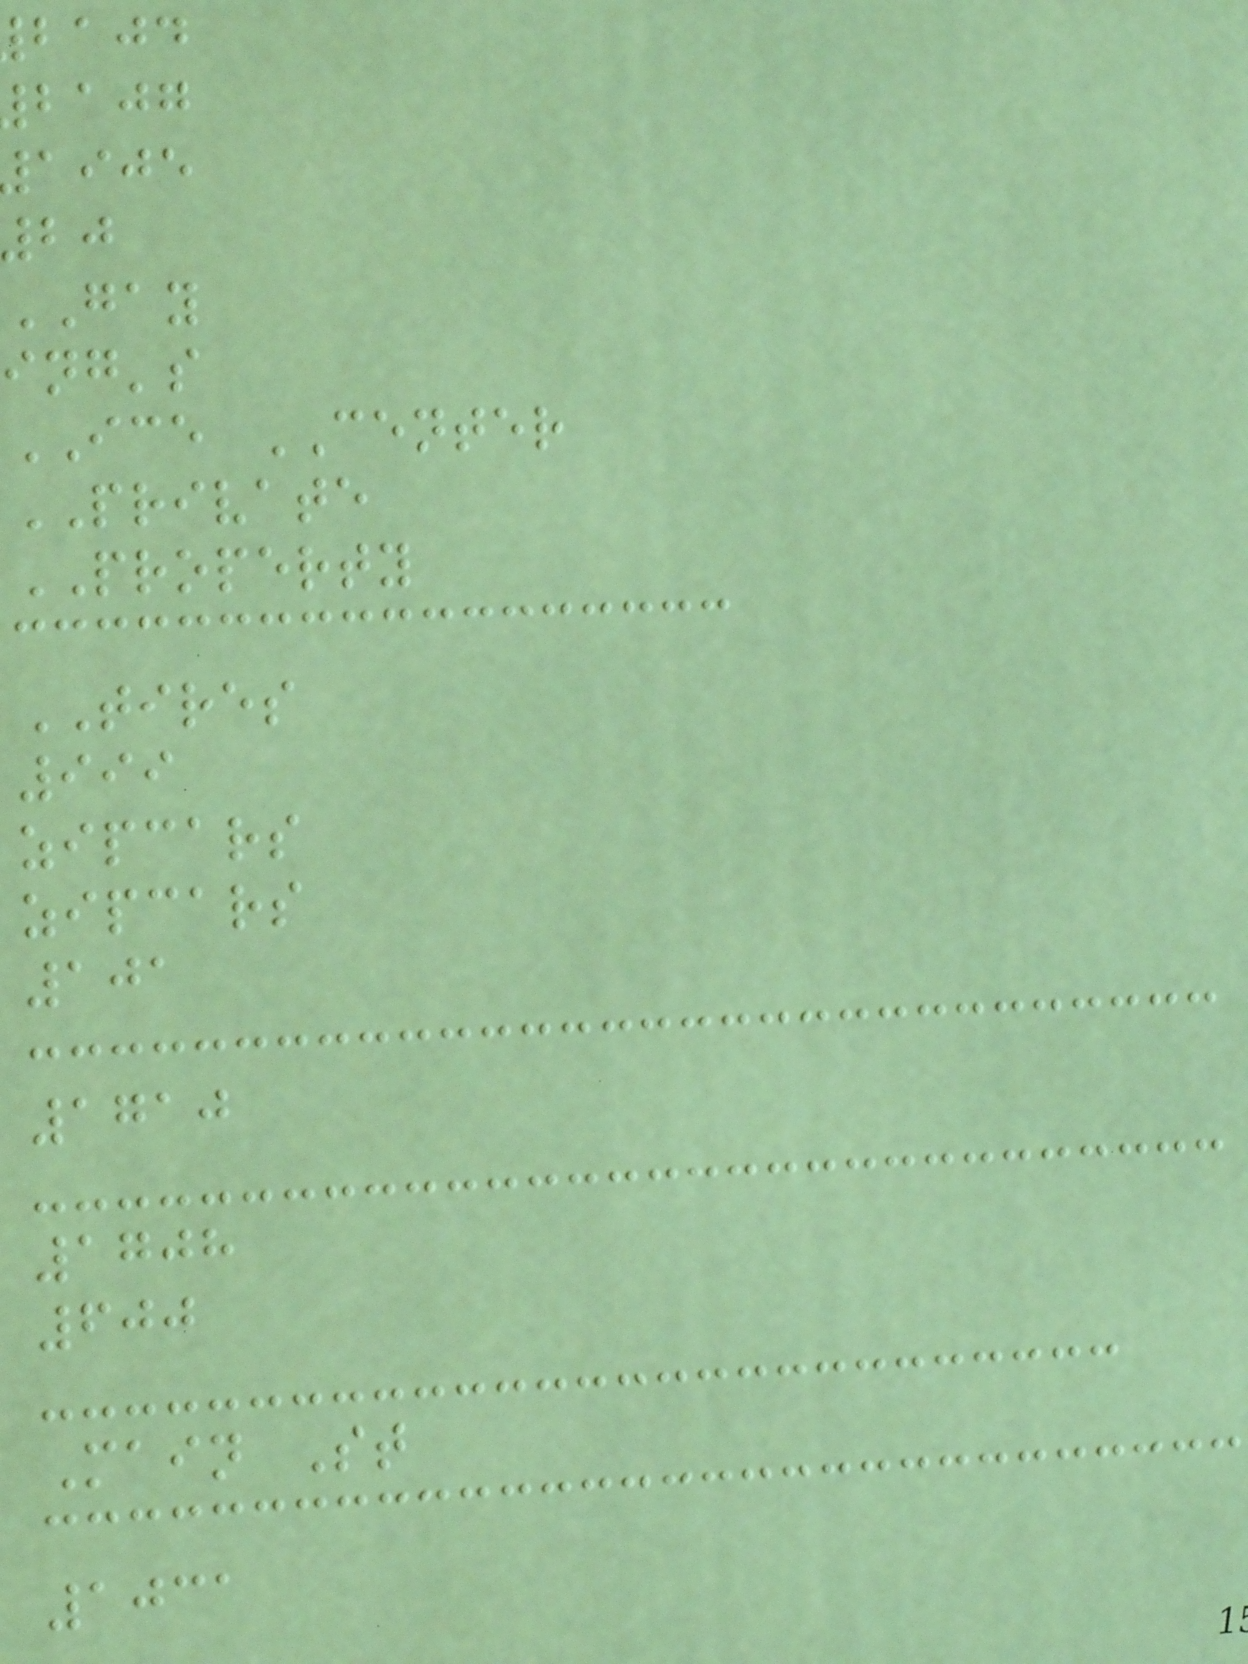bajd
bajg
aije
GAY
ing's
ICE CENTER
PRIVATE
PROPERTY
TIRES
999
zipcars
zipcars
101
1710
1708
600
Main St
1031
